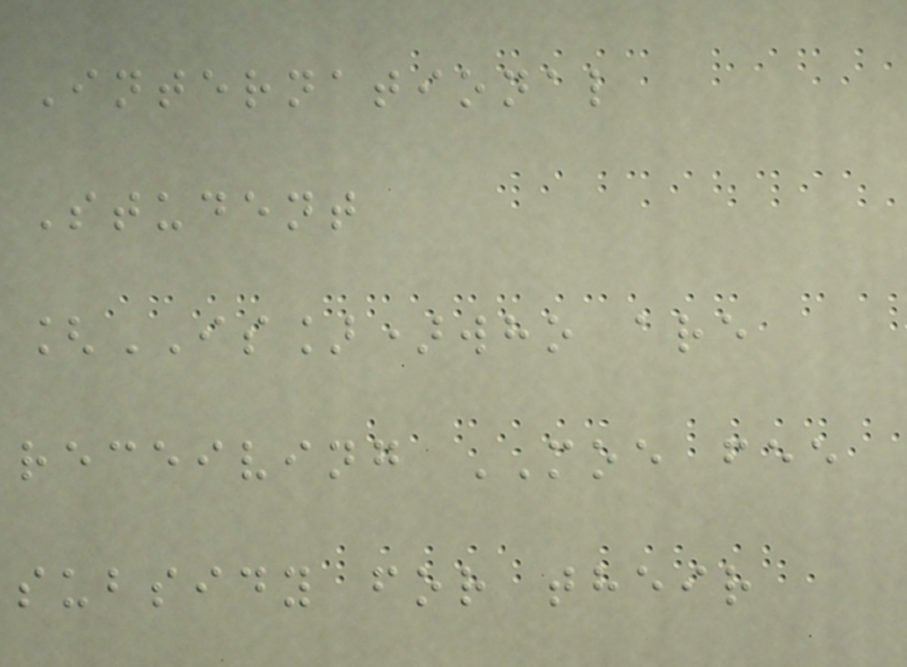International
Student
[IS])who are
receiving MOE fee
subsidy for their
